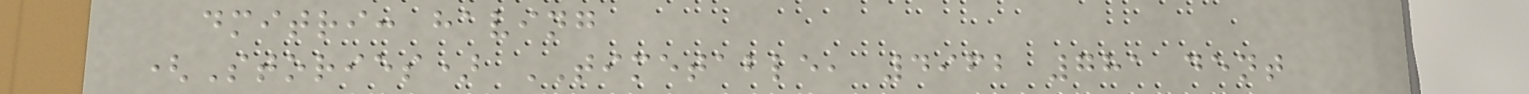dmitri: having
(Stories) TIMETABLE, 4962 781 dent
